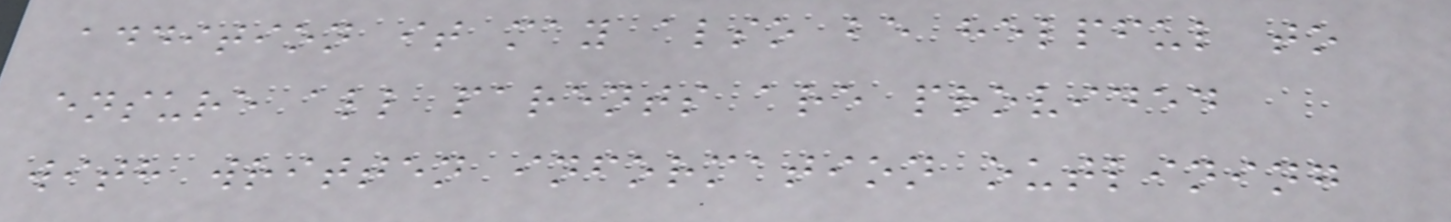addition it may also be helpful to
ensure all parents are provided
with written information outlining
